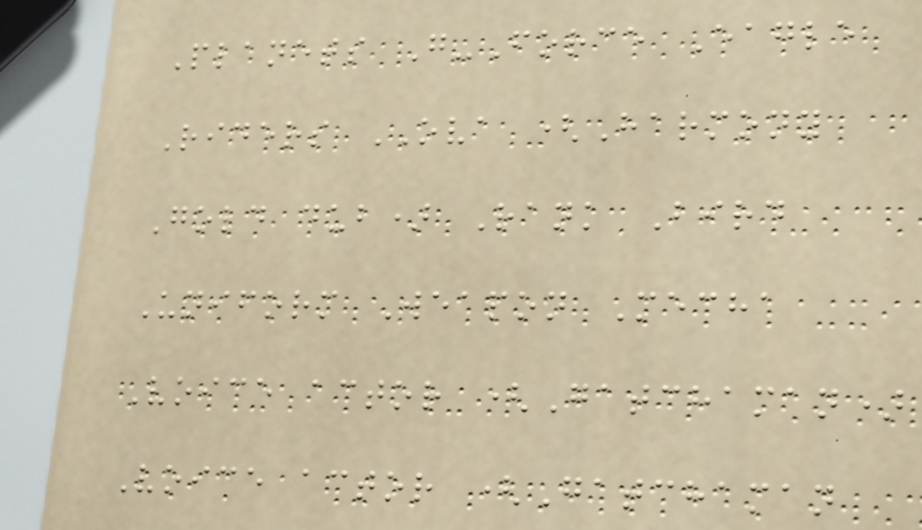Planets G-Force Eagle
Riders OVA (Harmony
Gold dub) Rank Bird
Uniform Weapon Mecha
Voice actor (Gatchaman)
Voice actor (Gatchaman
